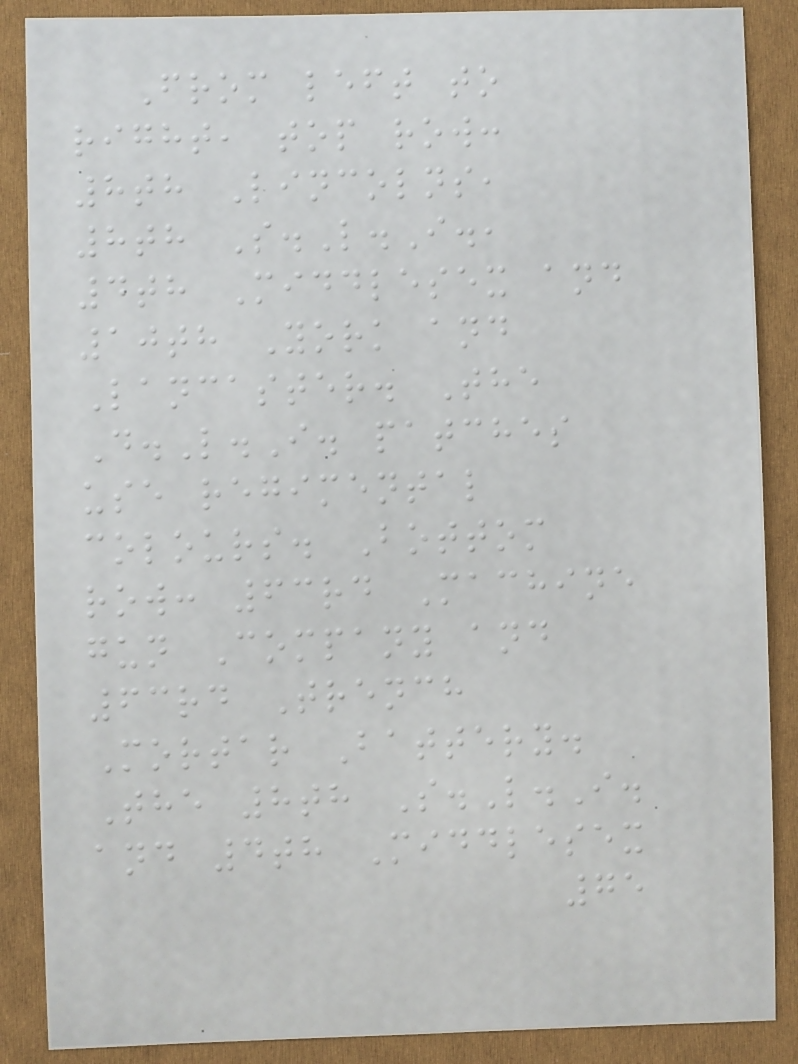From left to
right, top row:
8th Lincolns,
8th S.L.I.,
4th Middlesex and
10th York and
Lancaster. The
D.L.I. patches
use regimental
colours. Bottom
row: 63rd Machine
gun Company and
63rd Trench
Mortar Battery.
The 8th S.L.I.
and 4th Middlesex
75
